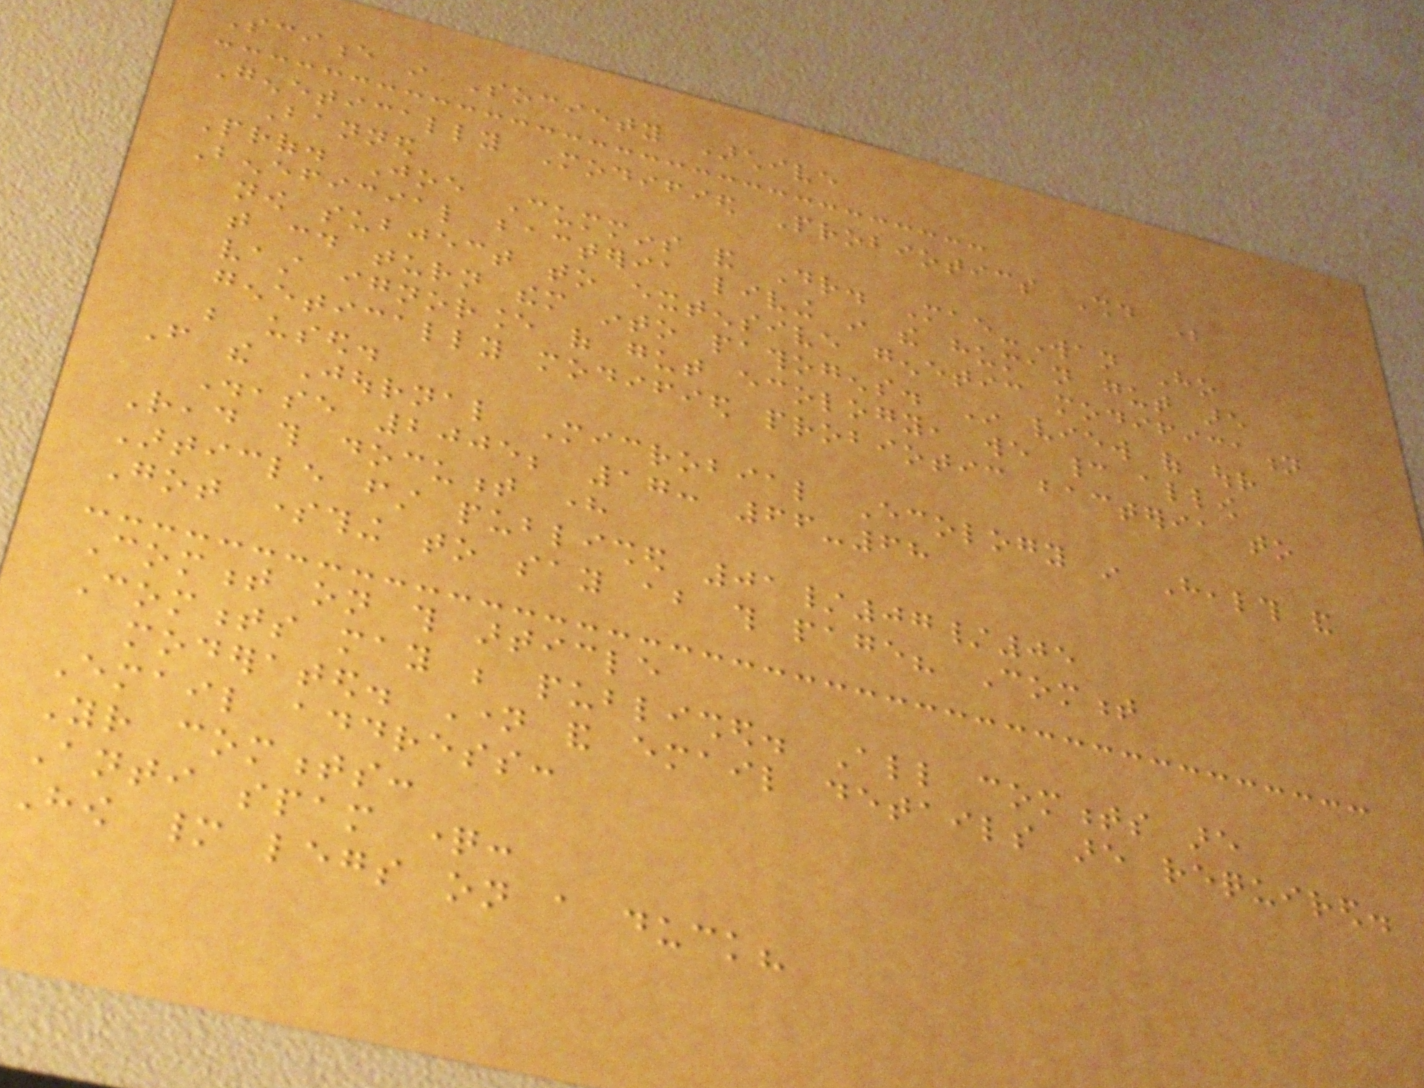Science in Society Archive
Genetically Modified Probiotics Should Be
Banned
Prof. Joe Cummins and Dr. Mae-Wan Ho
Beneficial bacteria living in the human gut are
now subject to extensive genetic modification
that could turn them into pathogens. In view of our
vast ignorance of gut ecology, we cannot allow
genetically modified probiotic bacteria to
be used.
From the Journal Microbial Ecology in Health and
Disease 2005; 17: 66-68
Read this document here
Article first published 01/07/05
Got something to say about this page? Comment
Comment on this article
Comments may be published. All comments are
moderated. Name and email details are required.
Email address:
Your comments:
Anti spam question:
How many legs on a duck?
